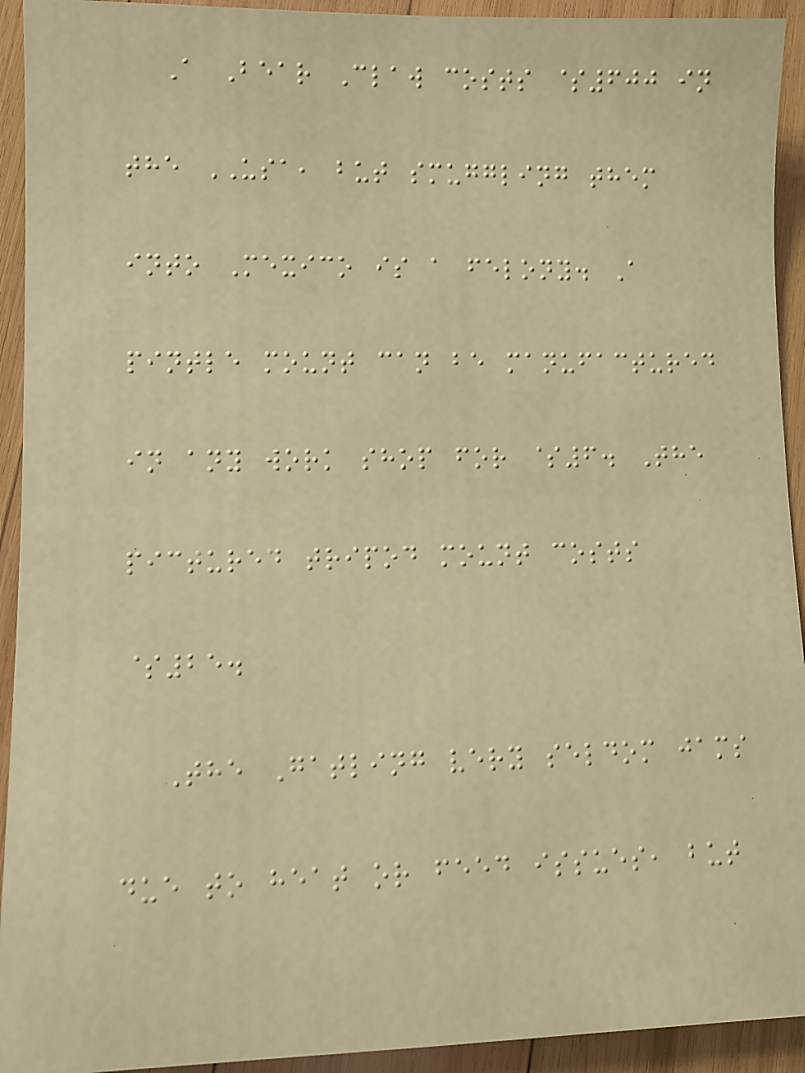A Bear Claw costs $600 in
the USA, but smuggling them
into Mexico is a felony. A
pintle mount can be manufactured
in any work shop for $6. The
pictured tripod mount costs
$25.
The Gatling very seldom jams
due to heat or feed issues, but
